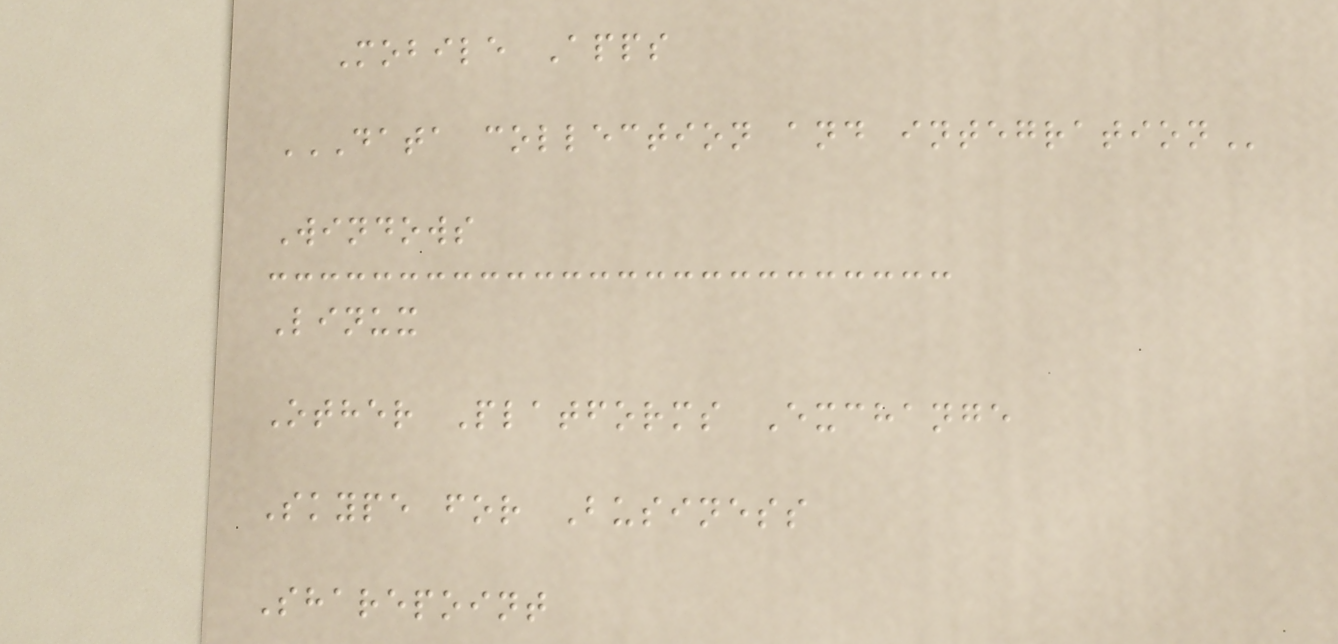Mobile Apps
DATA COLLECTION AND INTEGRATION
Windows
Linux
Other Platforms Exchange
Skype for Business
Sharepoint
